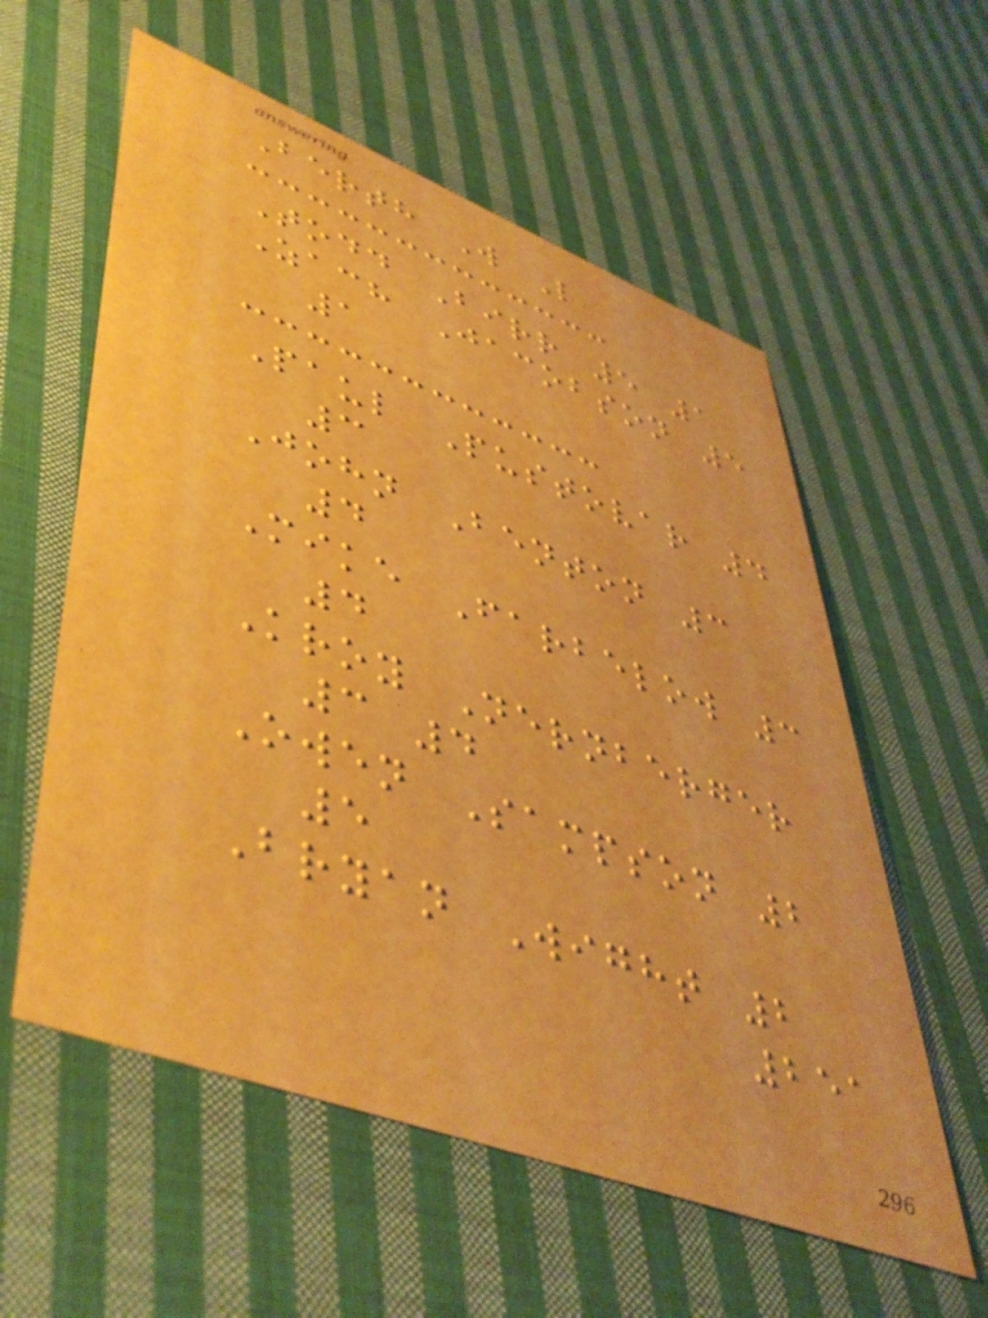Berth W L
Todd Birr 5 1
Zach Jacobson 5
1
Paul Pustovar 4
3
John Benton 3
4
Mike Farbelow 3
4
Kroy Nernberger
3 4
Owen Sampson 2
5
Bryan Wight 2
251
